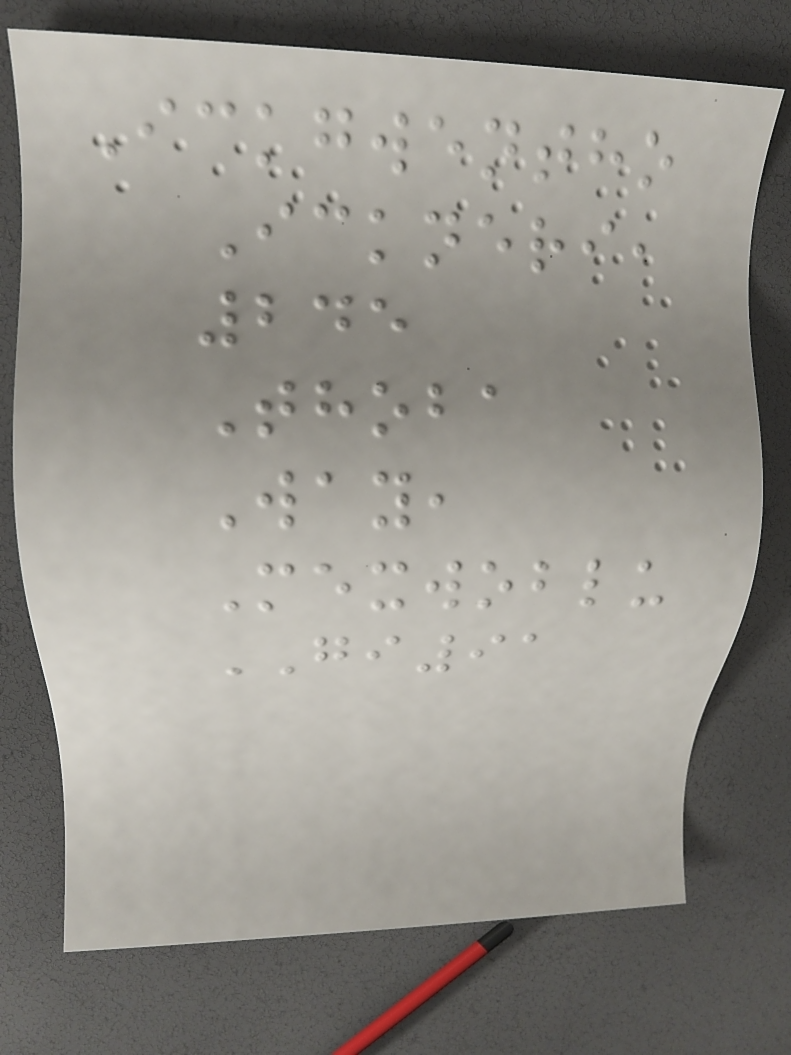Ickgwentho
Ickneri,
245
Thoba
Way,
Mexwoblu
GI91
